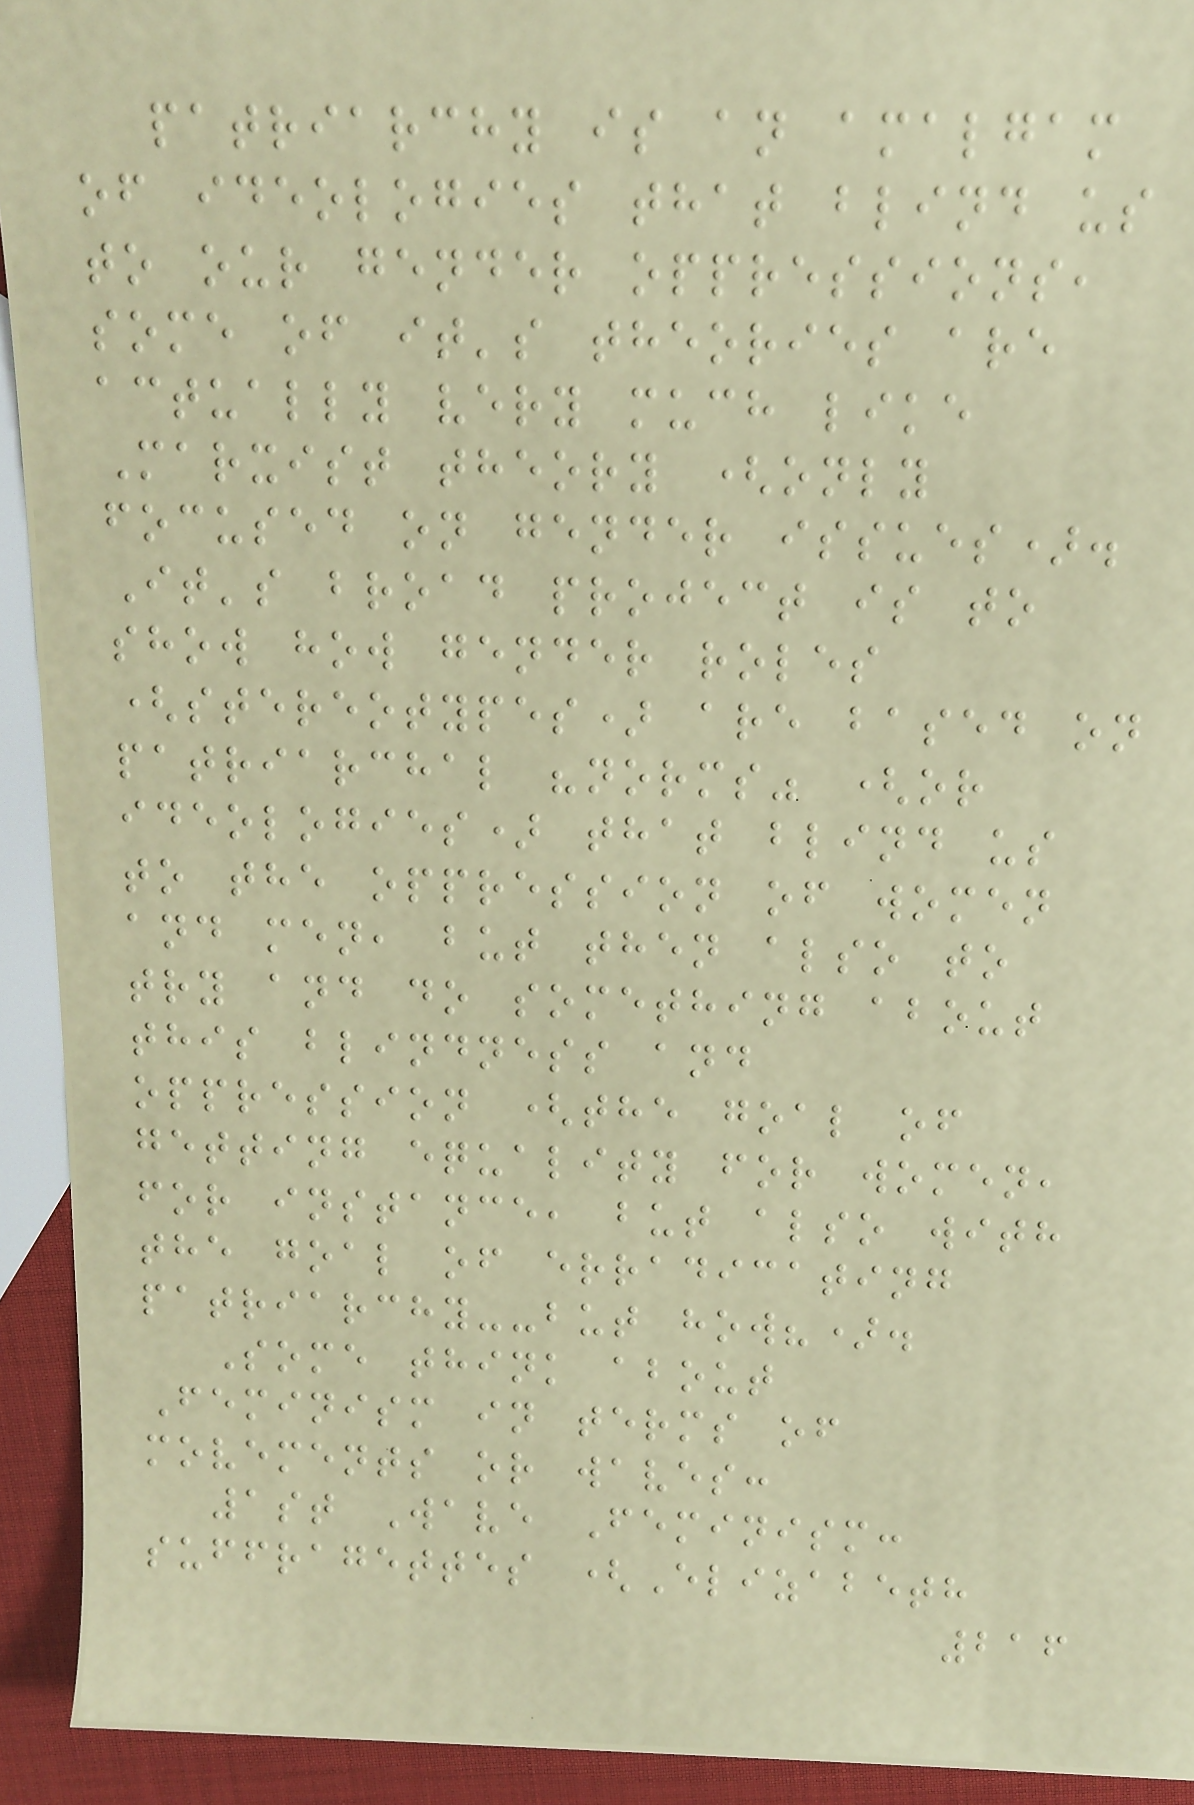patriarchy is an amalgam
of ideologies that blind us
to our gender oppressions,
some of it's theories are
actually very much like
Marxist theory (only
focused on gender issues).
It's broad project is to
show how gender roles
(stereotypes) are based on
patriarchal "norms" (or
ideologies) that blind us
to the oppression of women
and men, but then also to
try and do something about
this blindness and
oppression (the goal of
getting equality for women,
for instance, but also with
the goal of erradicating
patriarchy--but how?).
Some think about
Feminism in terms of
movements or waves:
1st Wave Feminism:
suffragettes (Elizabeth
216
